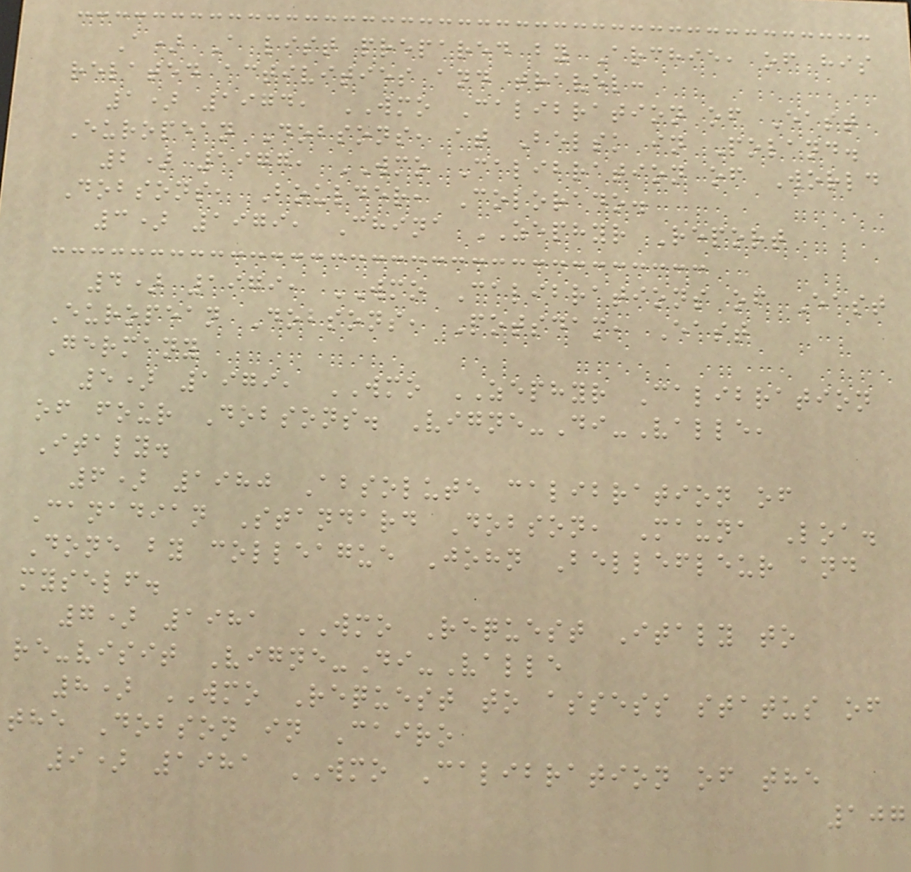A) A list prepared by Archie, of his
related activities and travel:
1) 1974, WMO Calibration of East
European Dobsons, at Belsk in Poland.
2) 1977, WMO Calibration of World
Dobsons, Boulder, Colorado.
3) 1979, China ZEPHYR Report
4) 1979, WMO Calibrations of East
European Dobsons, Potsdam, East
Germany
5) 1979, WMO ZEPHYR Calibration
of four Dobsons. Vigne-Di-Valle,
Italy.
6) 1980 Absolute calibration of
Canadian Standard Dobson, Mauna Loa.
Done by colleague John Bellefleur and
myself.
7) 1981 WMO Request Italy to
re-visit Vigne-Di-Valle
8) WMO Request to assess status of
the Dobson in Cairo
9) 1981 WMO Calibration of the
107
